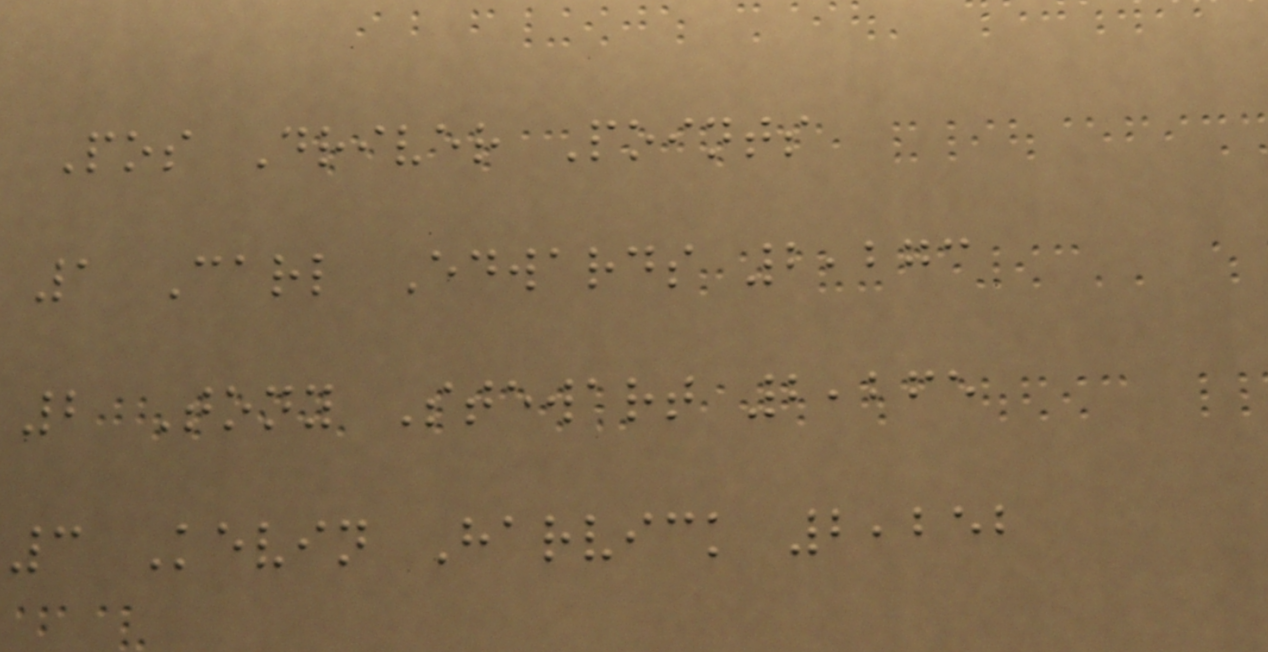Pos Driver Points
1 Carl Edwards 2,273
2 Tony Stewart 2,265
3 Kevin Harvick 2,252
